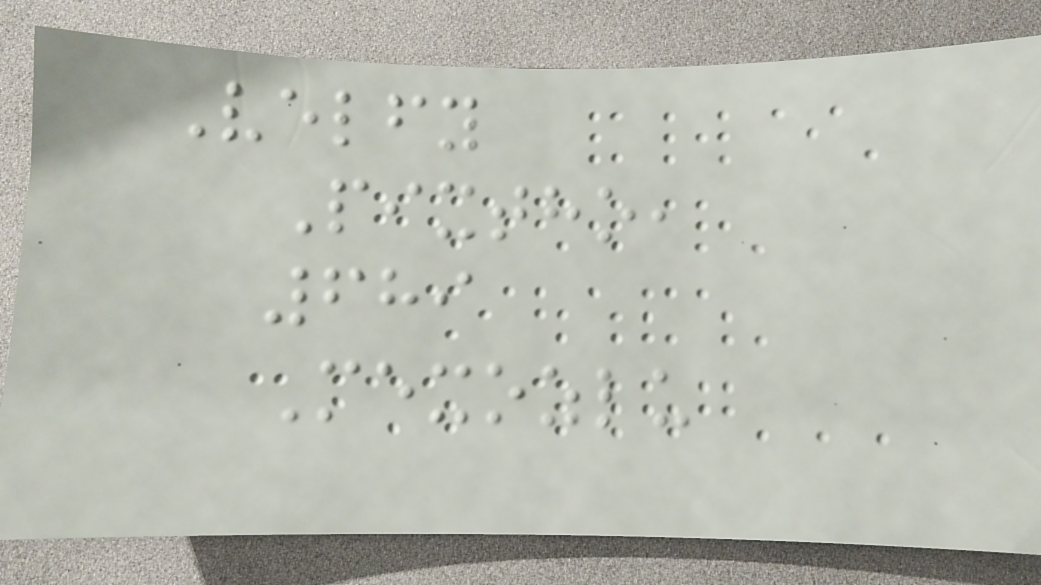Velfy
Pixtho,
689
Mexozlu
